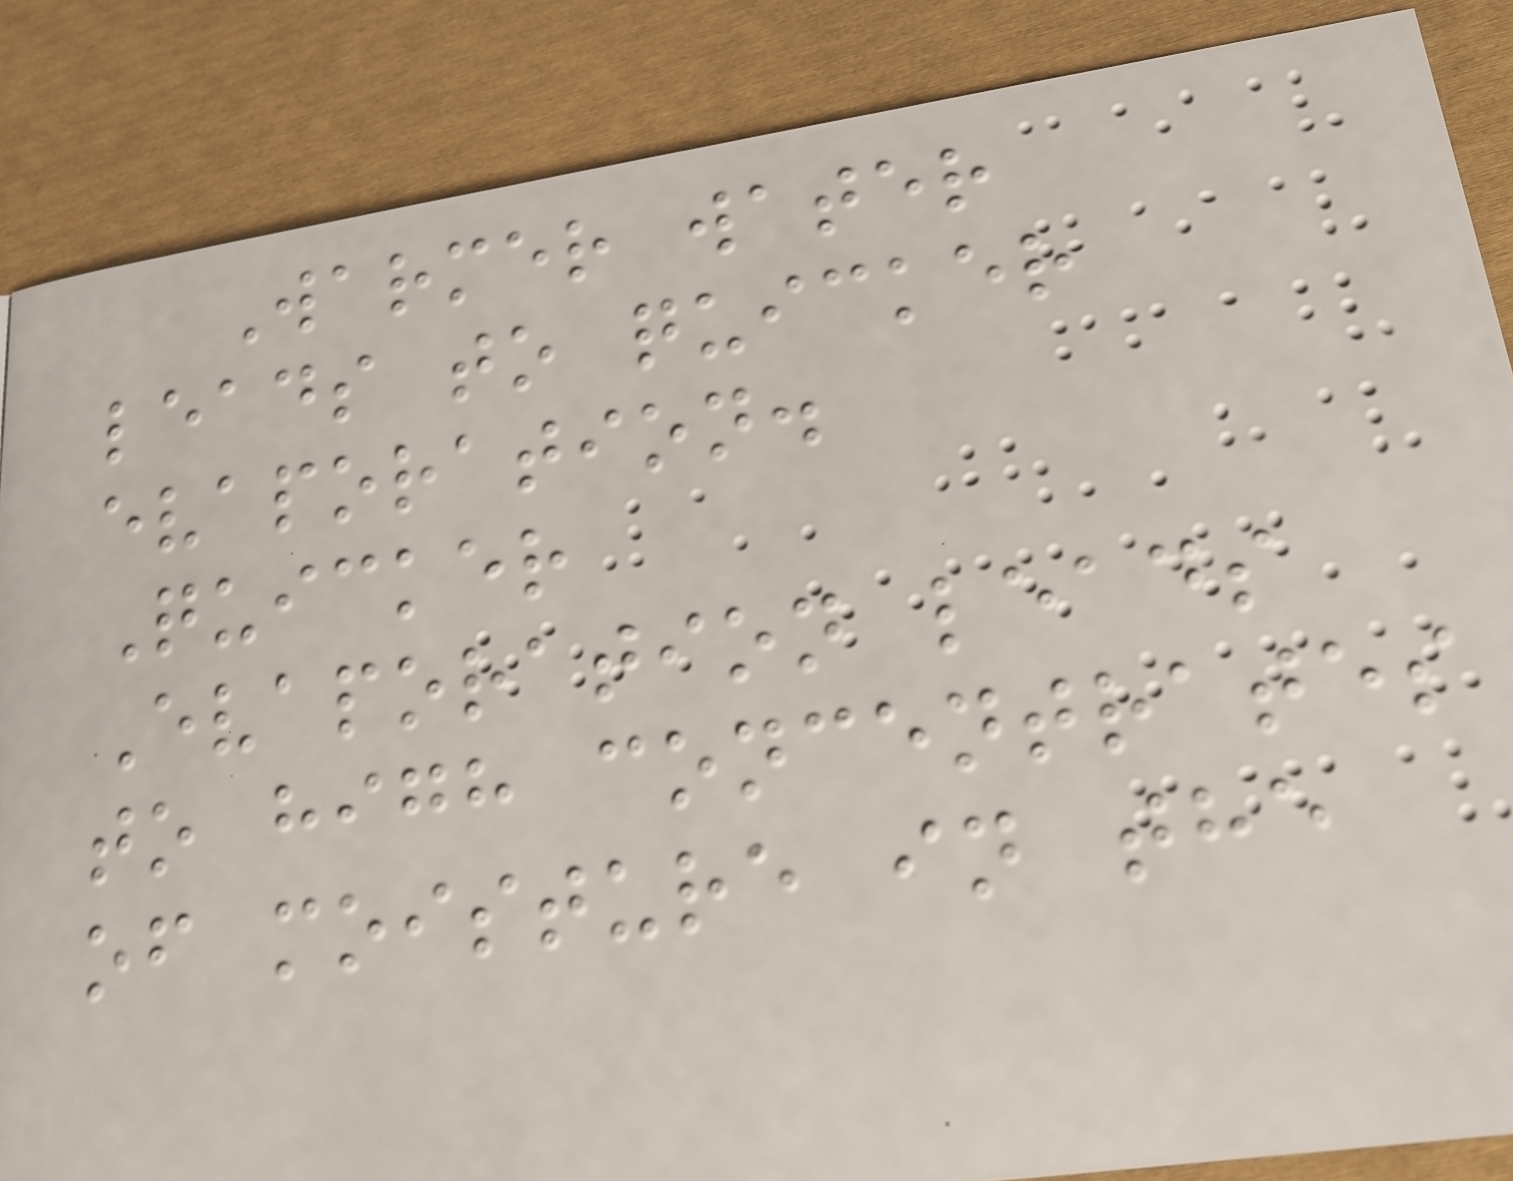Warmer water
leads to quicker
evaporation.
Quicker
Evaporation leads
to high concentrates
of moisture in the
